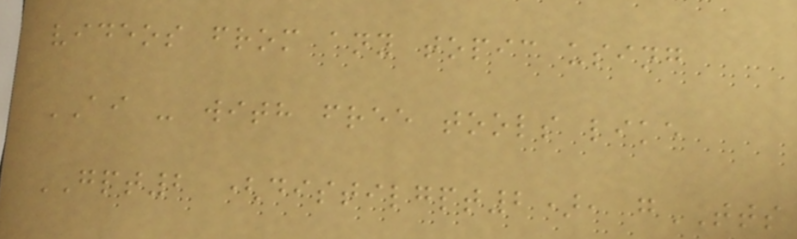videos from any topic using
AI - with free tools like
GPT2 (distilgpt2), gTTS
